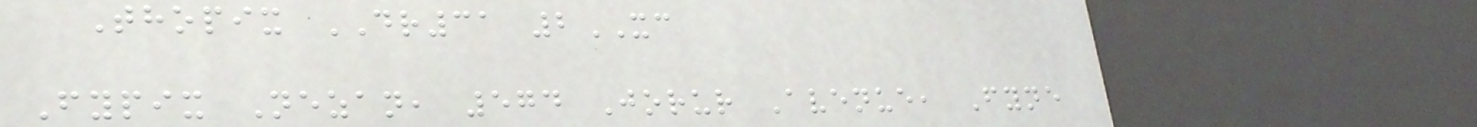Thopix DR31 2XC
Fypix Nezan, 574 Jorur Avenue, Fyne
